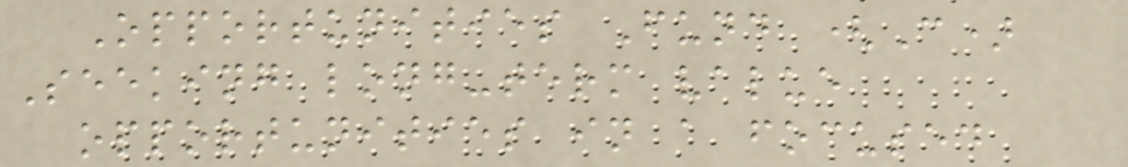Opportunities Fund (C)
Seeking long-term value
opportunities in a focused
